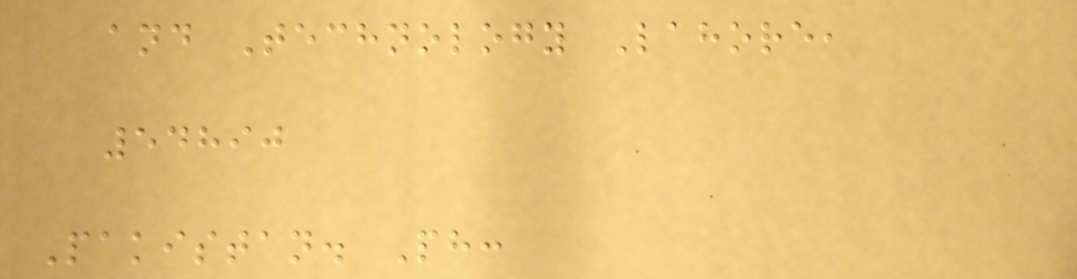and Technology Lahore,
54890
Pakistan. Ph:
